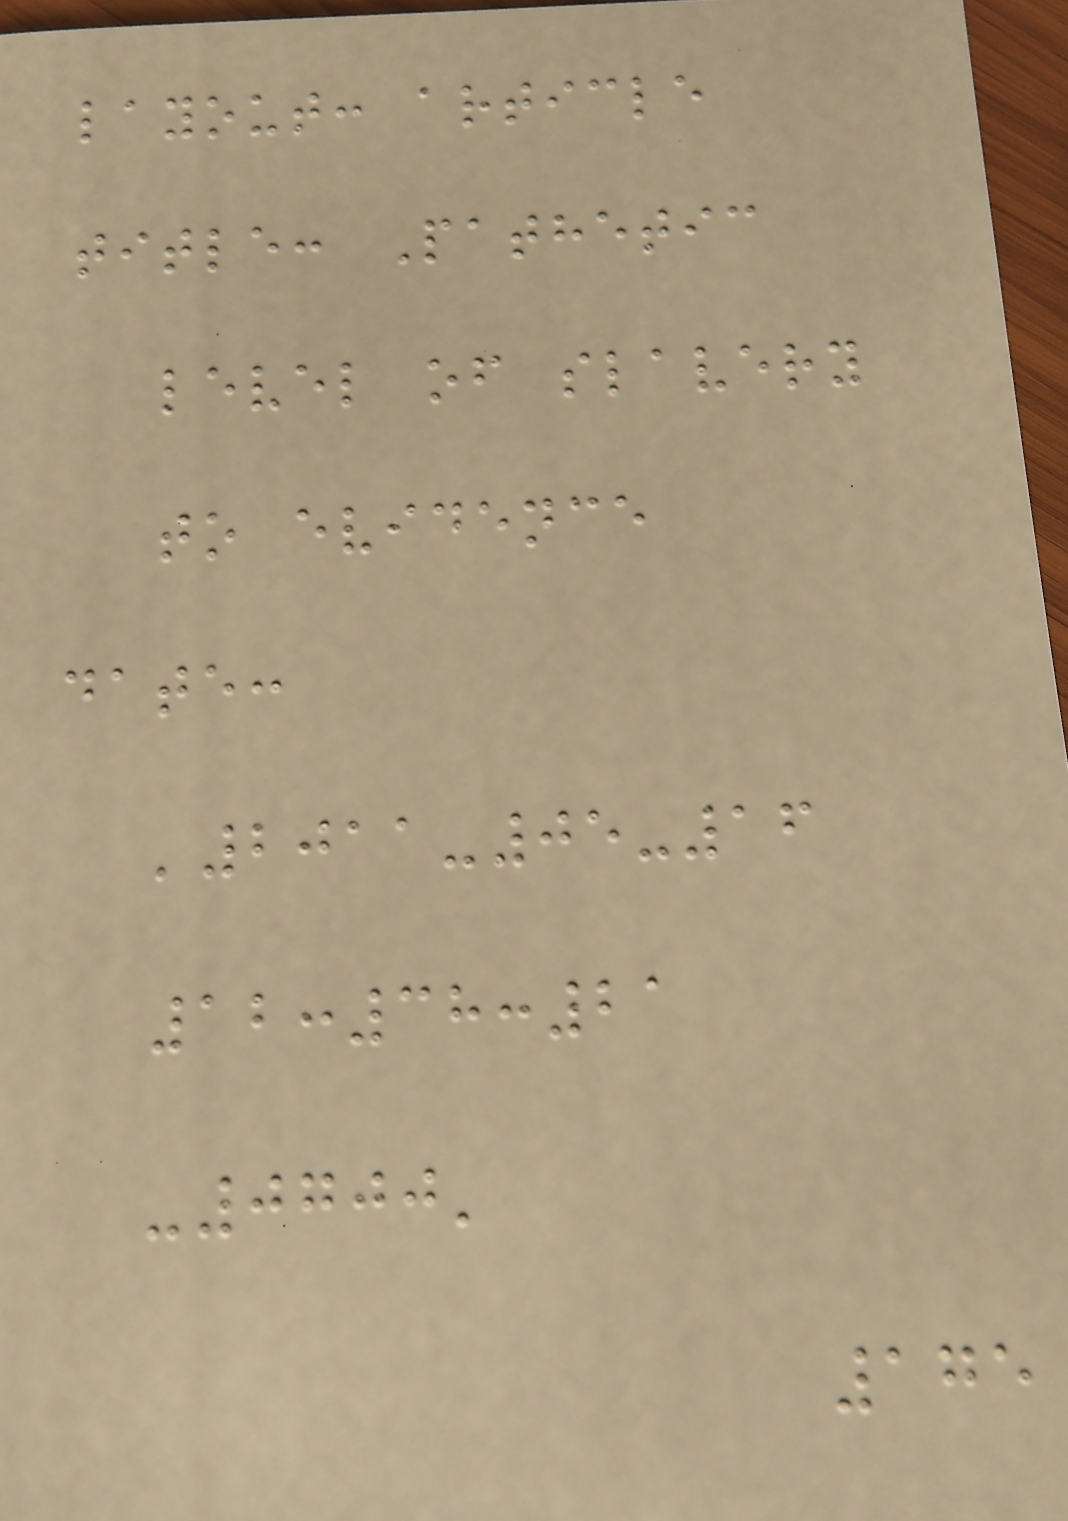layout: article
title: Pathetic
level of slavery
to evidence
date:
'2011-05-16
12:38:21
-0700'
175
